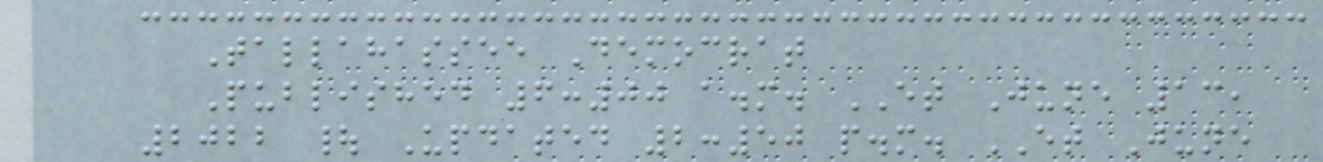Tallahassee Democrat
Published 6:00 a.m. ET June 13,
2022 | Updated 2:50 p.m. ET June
